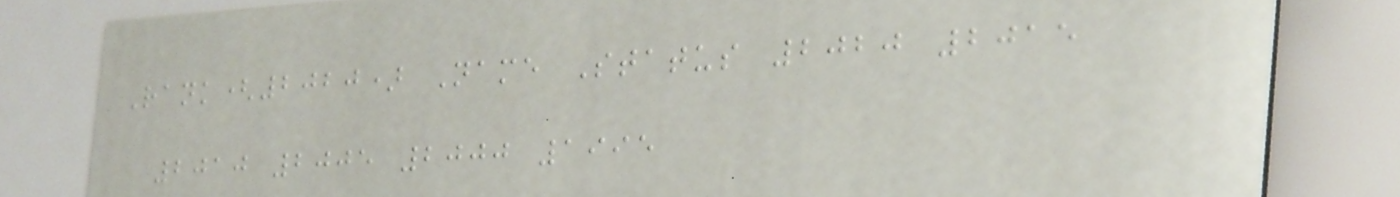Rank(2020) Name Status 2020 2015
2010 2005 2000 1995
